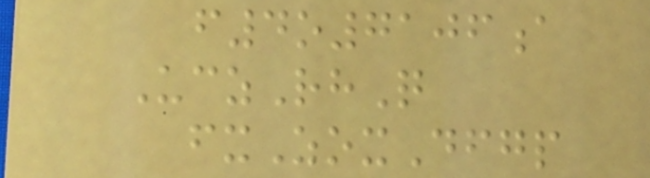f4o7106a
UczRhQ
fxZoxDfgp
